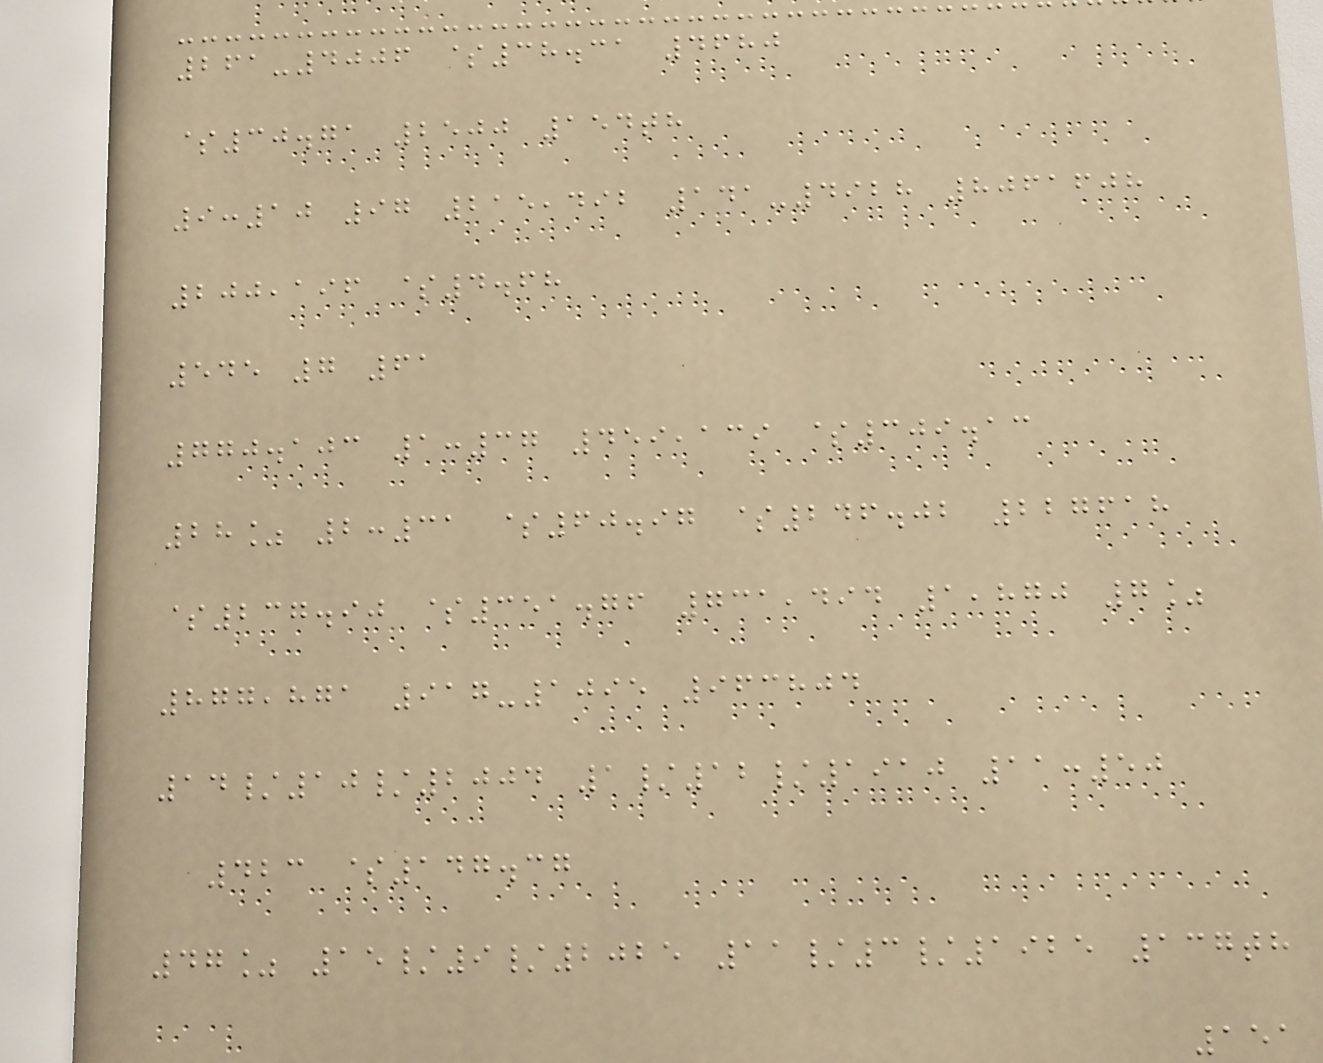261-4006 $38.31 4680
$30.71 2500 154th
9:10 97 215,492 141-4928 8061608
200,196 $4.68
545 7 61
770.103 1:37 459,139 $309.13
28% 2:31 $60.97 $246.02 227618
$237.90 $351.76 731,494 1,870 7%
877,871 917-1095 963804
14/10/2004 1/12/1910 11:50
423 $147.37
47% 15/9/2025 11/3/1925 137th
151
